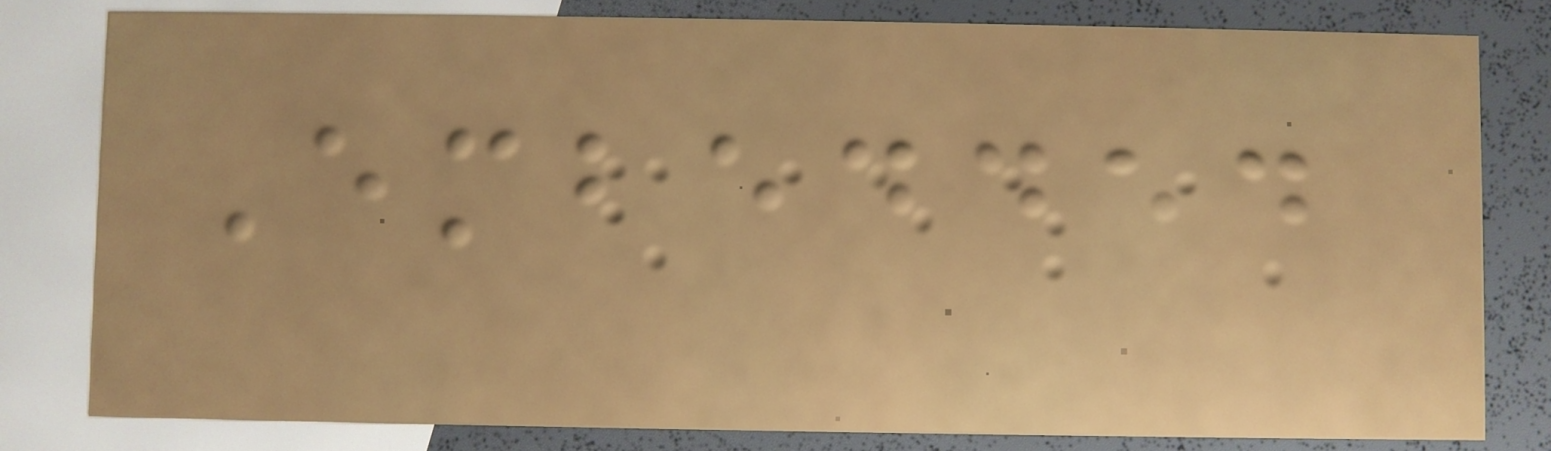Embedded
